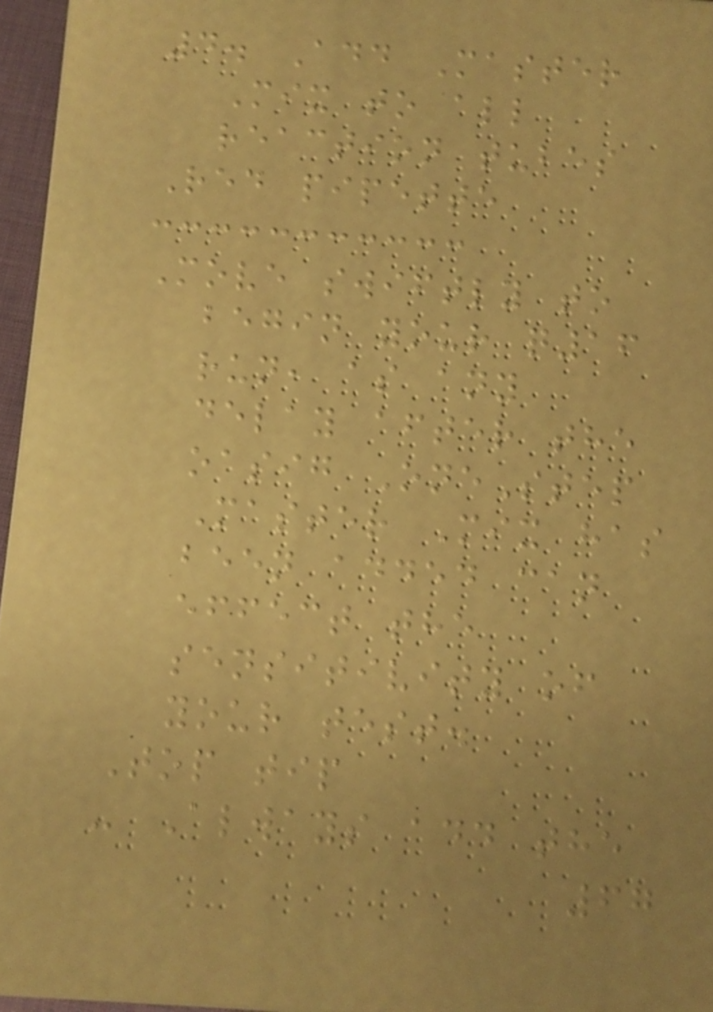4. Add Master
Mix to all
reaction tubes
Red pipette
Move swiftly to
begin your q16
run, as any
delay after the
oasig OneStep
Master Mix has
been added can
effect the
sensitivity of
your test.
Top tip
- Always add the
67
